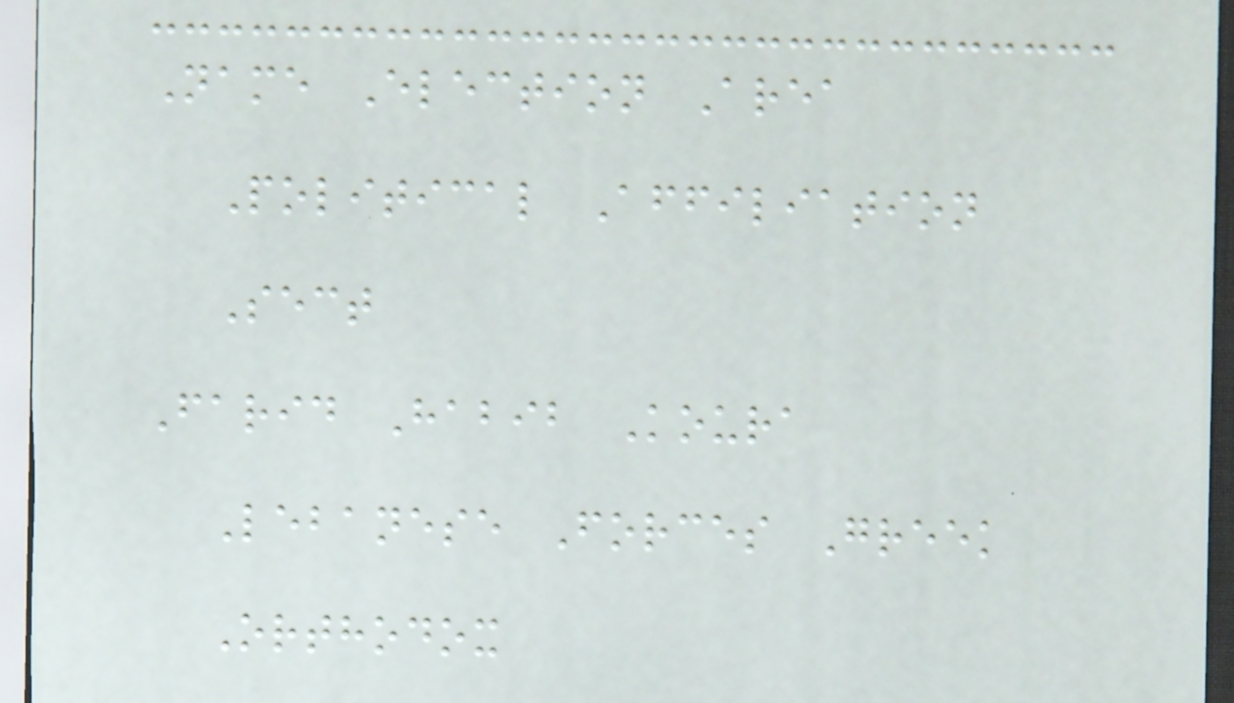Name Election Area
Political Affiliation
Sect
Farid Habib Koura
Lebanese Forces Greek
Orthodox
